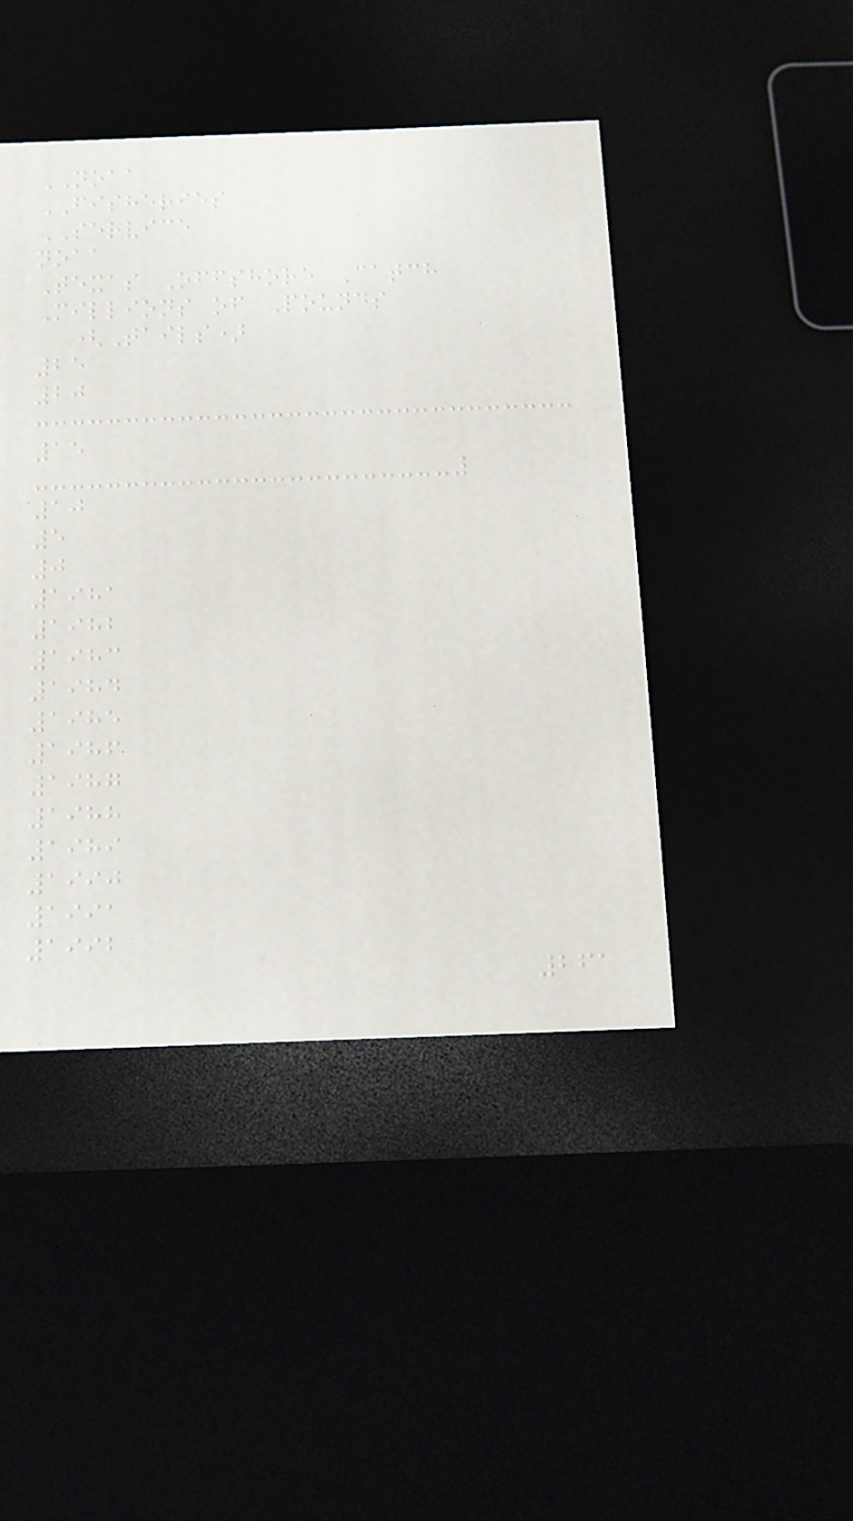NOAA
FISHERIES
SERVICE
noaa
Texas Offshore Catch
Millions of Pounds
(Tails)
25
20
15
10
5
0
1981
1982
1983
1984
1985
1986
1987
1988
1989
1990
1991
1992
261
